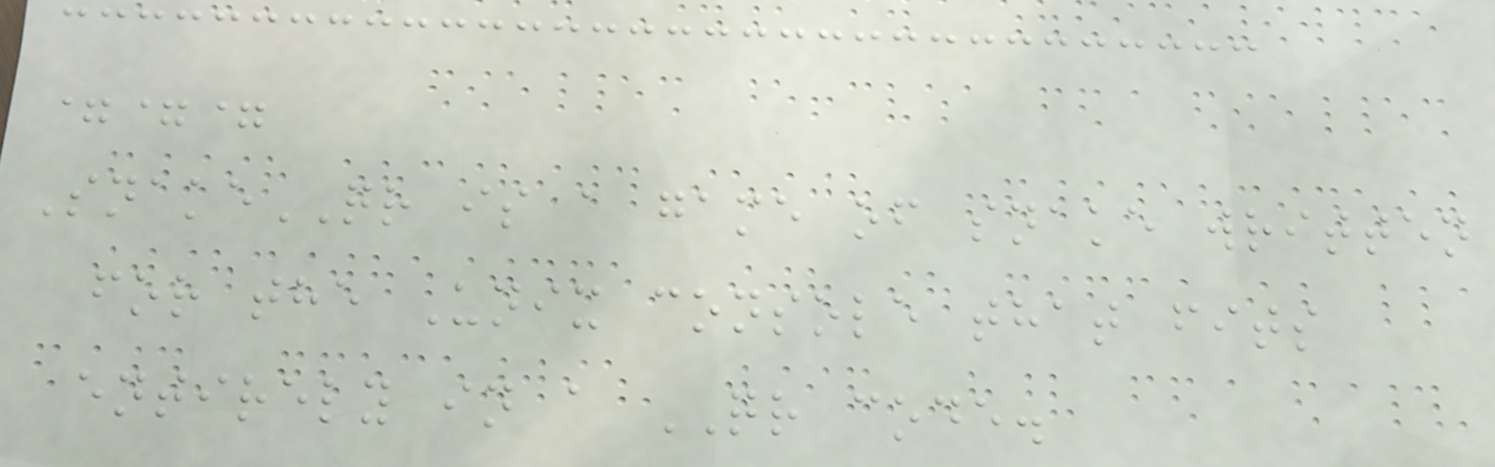===
SnakeQR is a game of snake written
for the Unix console that fits
entirely in a QR code.
